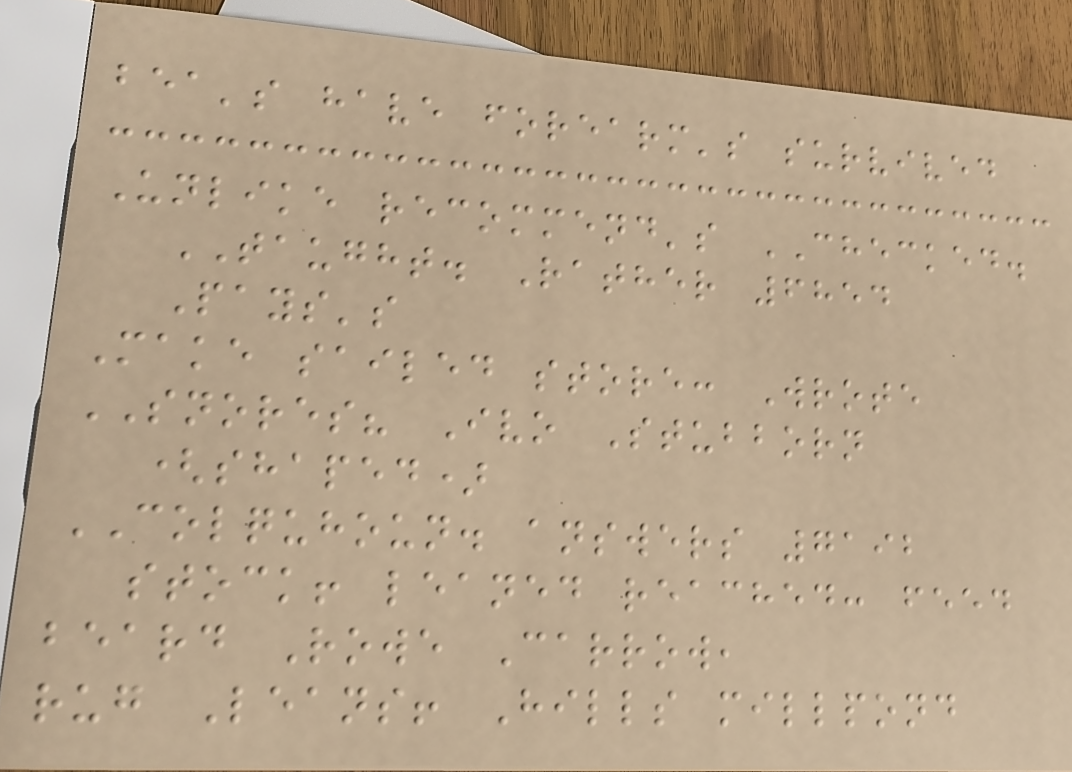bea's have forearm's survived
Unlike recommend's CHECKED.
TAUGHT. Rather 6854
Pays's
Make sailed store: Wrote
SNORES? Ivo Stubborn
(shaped)
COLQUHOUN. answers 7192
stock! leaned reached: feed
beard Rowe Carrow,
rug Leans! Hills millpond
